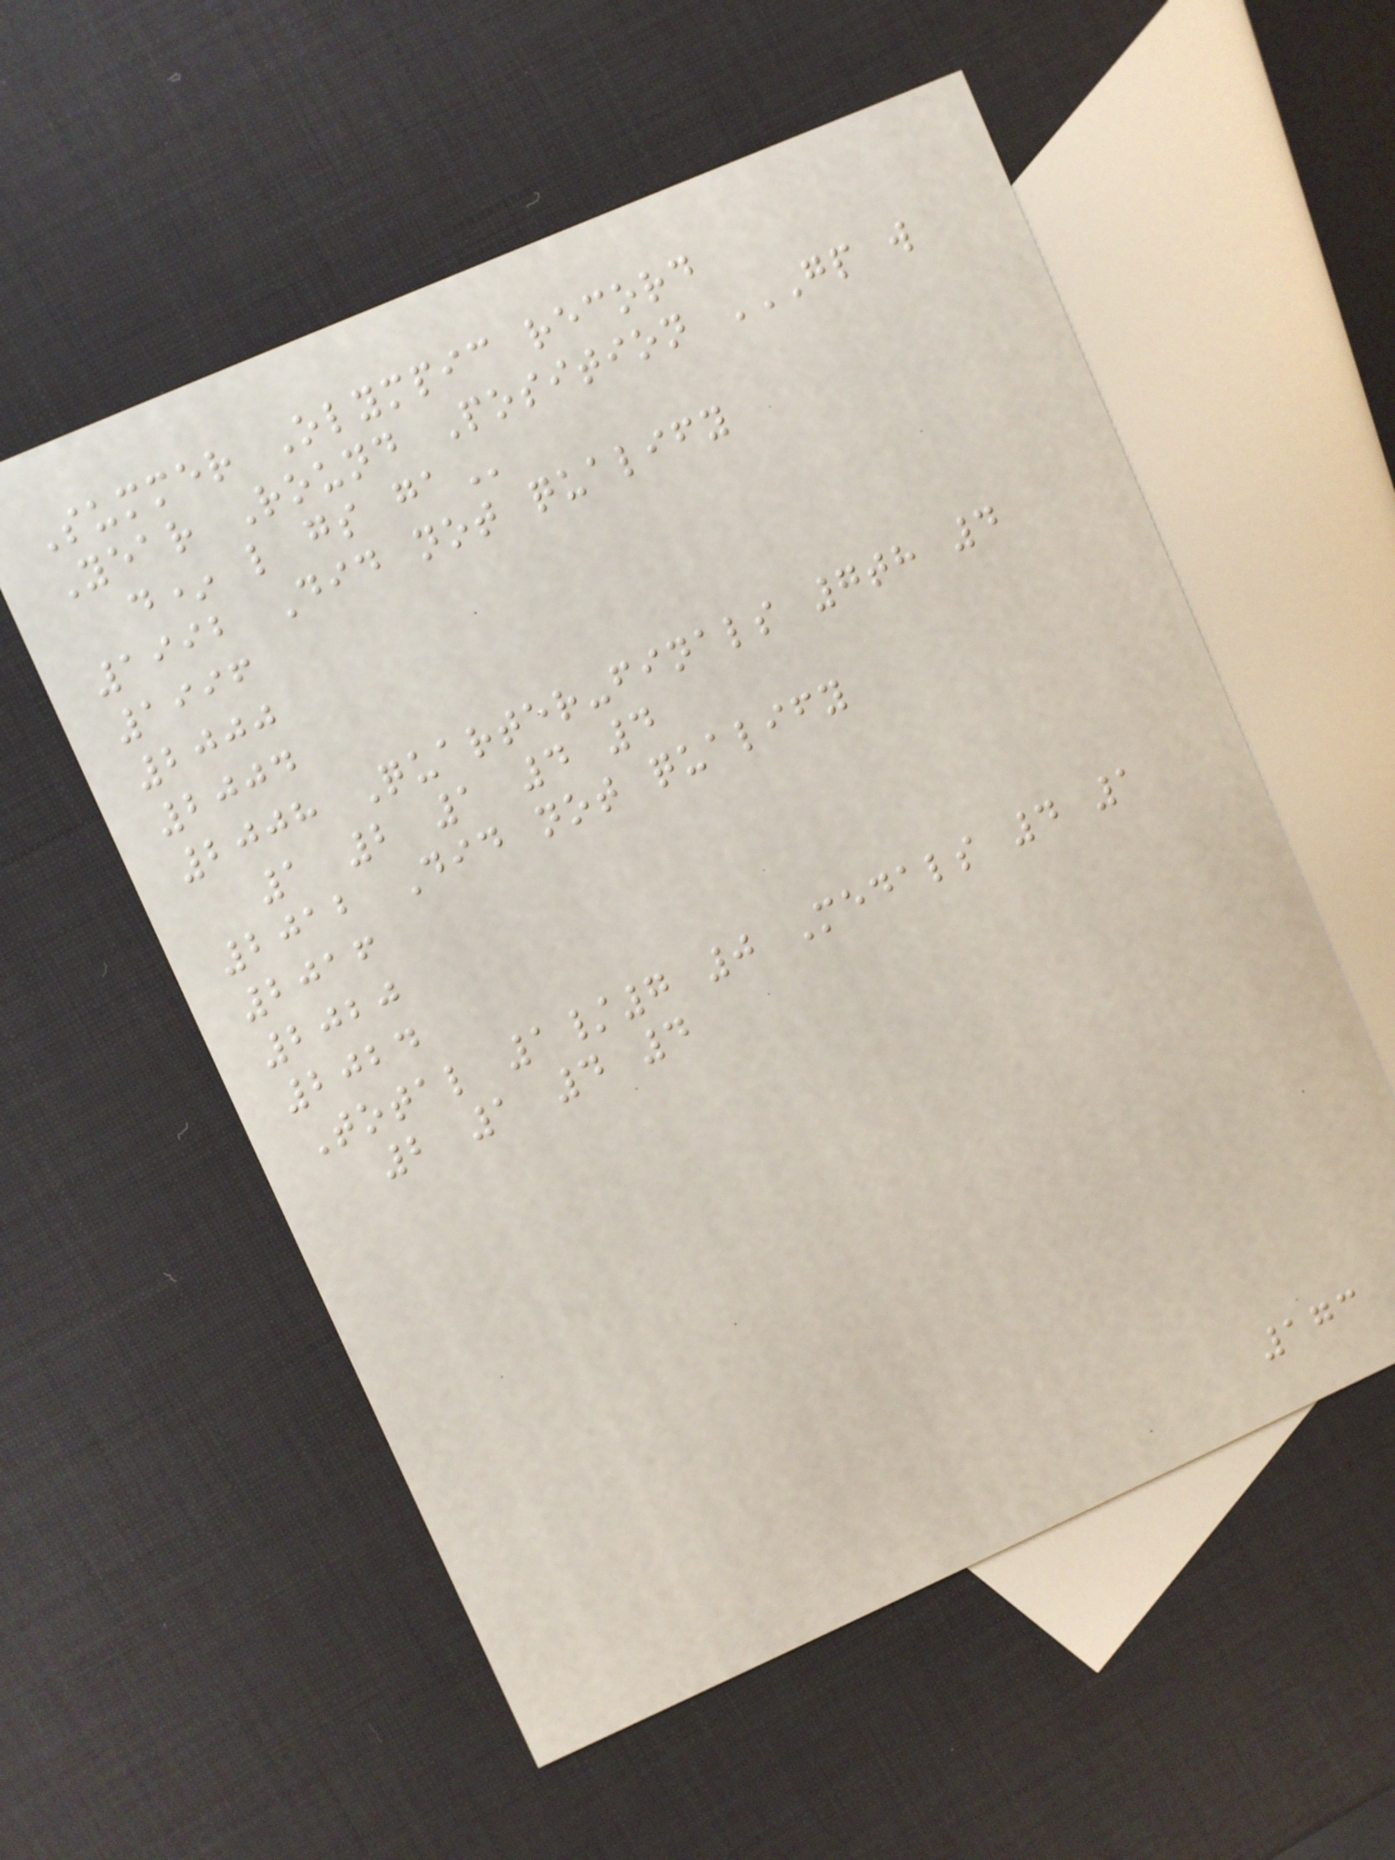Summer Olympic record
Year Round Position GP W
D* L GS GA
1992 Did not qualify
1996
2000
2004
2008 Quarter-finals 7th 4
1 2 1 4 4
2012 Did not qualify
2016
2020
2024
Total 1/7 0 Medals 4 1
2 1 4 4
173
